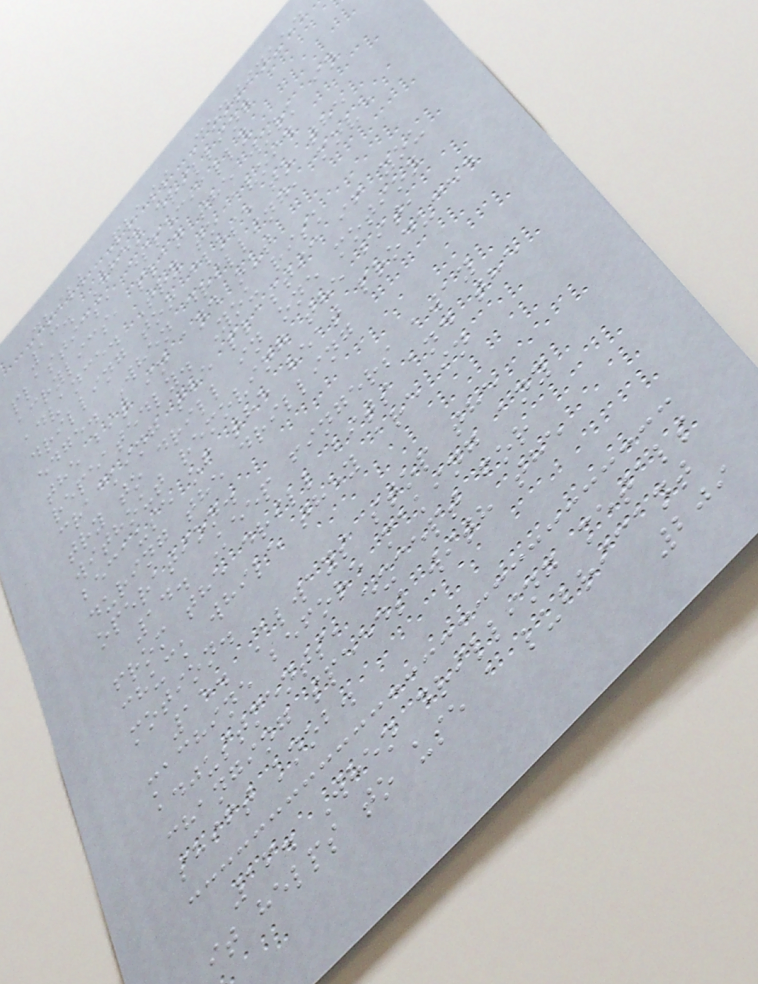Drill Press Continued
13. When drilling
plastics, especially
acrylics, plan the work in
advance. Try to avoid
drilling too close to the
edge. When drilling, move
the bit in and out
repeatedly. You risk
cracking the plastic if you
try to drill in one motion
without removing the bit,
because of the heat produced
during the drilling
operation.
14. Keep fingers away
from the drill bits and the
chuck while they are in
motion.
15. Always stop the
machine before making any
adjustments, except for
changing speeds with the
shift knob.
16. When drilling metals
it helps to use a lubricant
209
